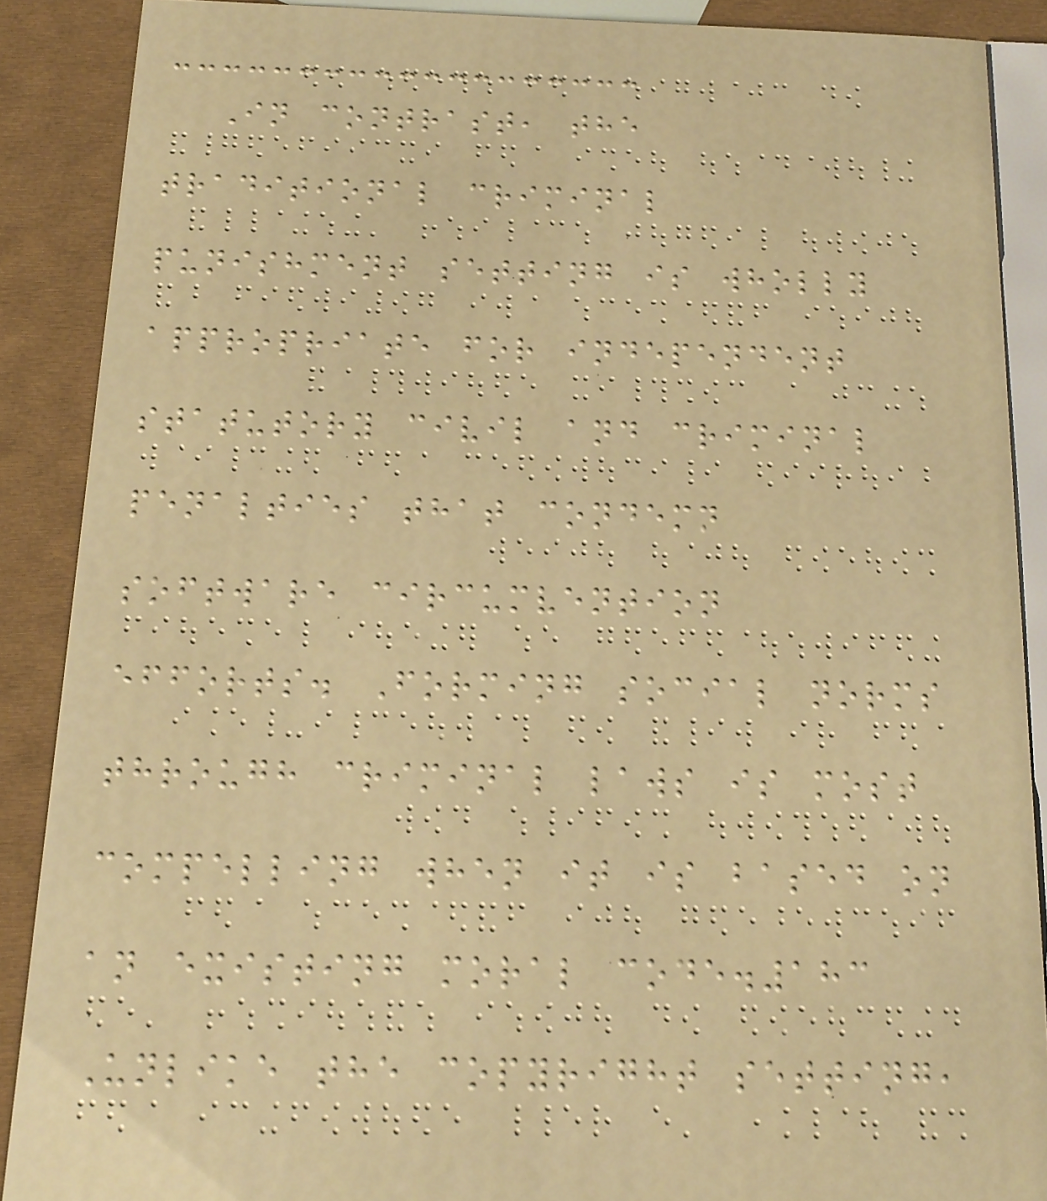In contrast, the
traditional criminal
punishment setting is wholly
appropriate for independent
statutory civil and criminal
penalties that condemn
software circumvention
efforts. Forming social norms
through criminal laws is most
compelling when it is based on
an existing moral code.183
Unlike the copyright setting,
